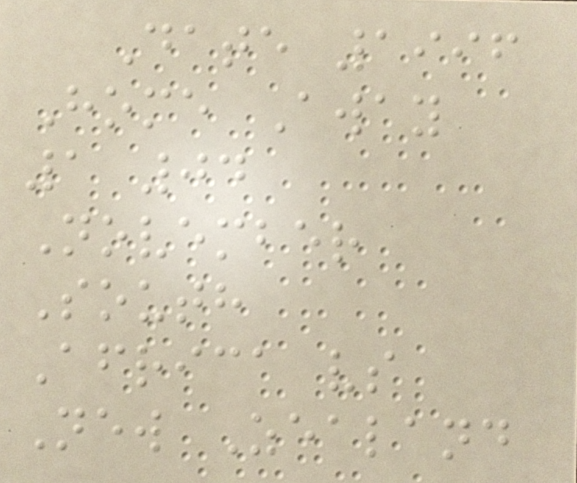Date 1996
Home Away
1 04
November
South
Africa vs
New Zealand
